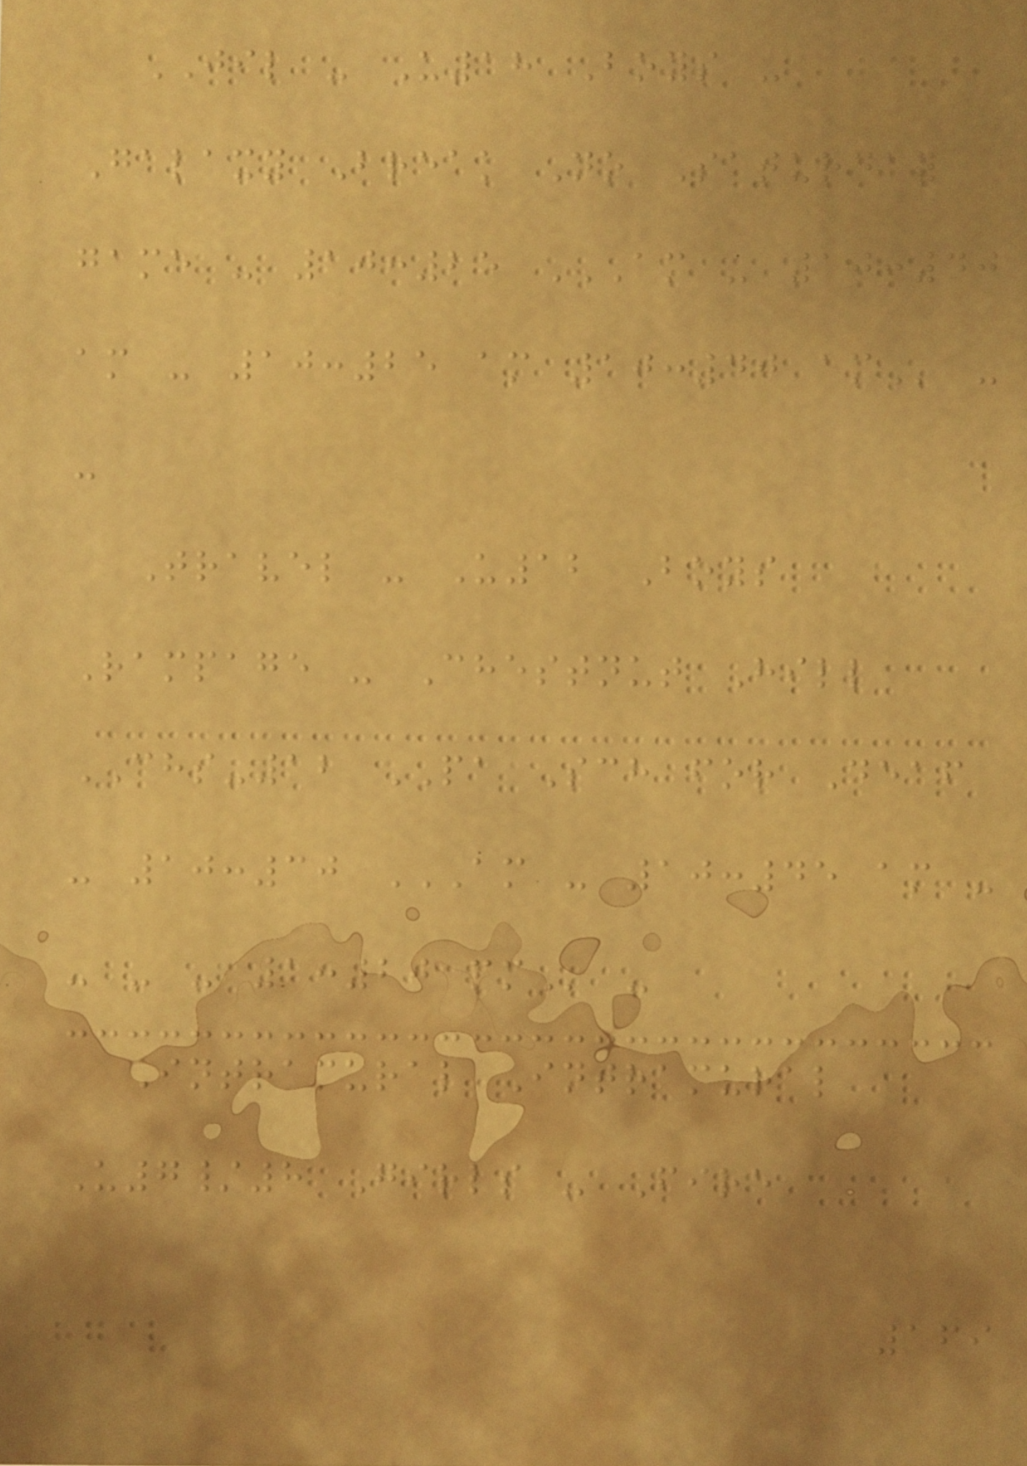JIL - U18 Boys -
Galaxy Break No Saturday
game - 10:25 AM - 10:40
AM - 10:25 AM 10:40 AM -
-
Travel - U12 Boys
Rampage - Chestnut Hill
CHS-12 PA Sch for Deaf
- 10:30 AM - 10:45 AM -
- - - 1:20 PM -
Intramural Intramural
U7/8 Girls - Fire
169
